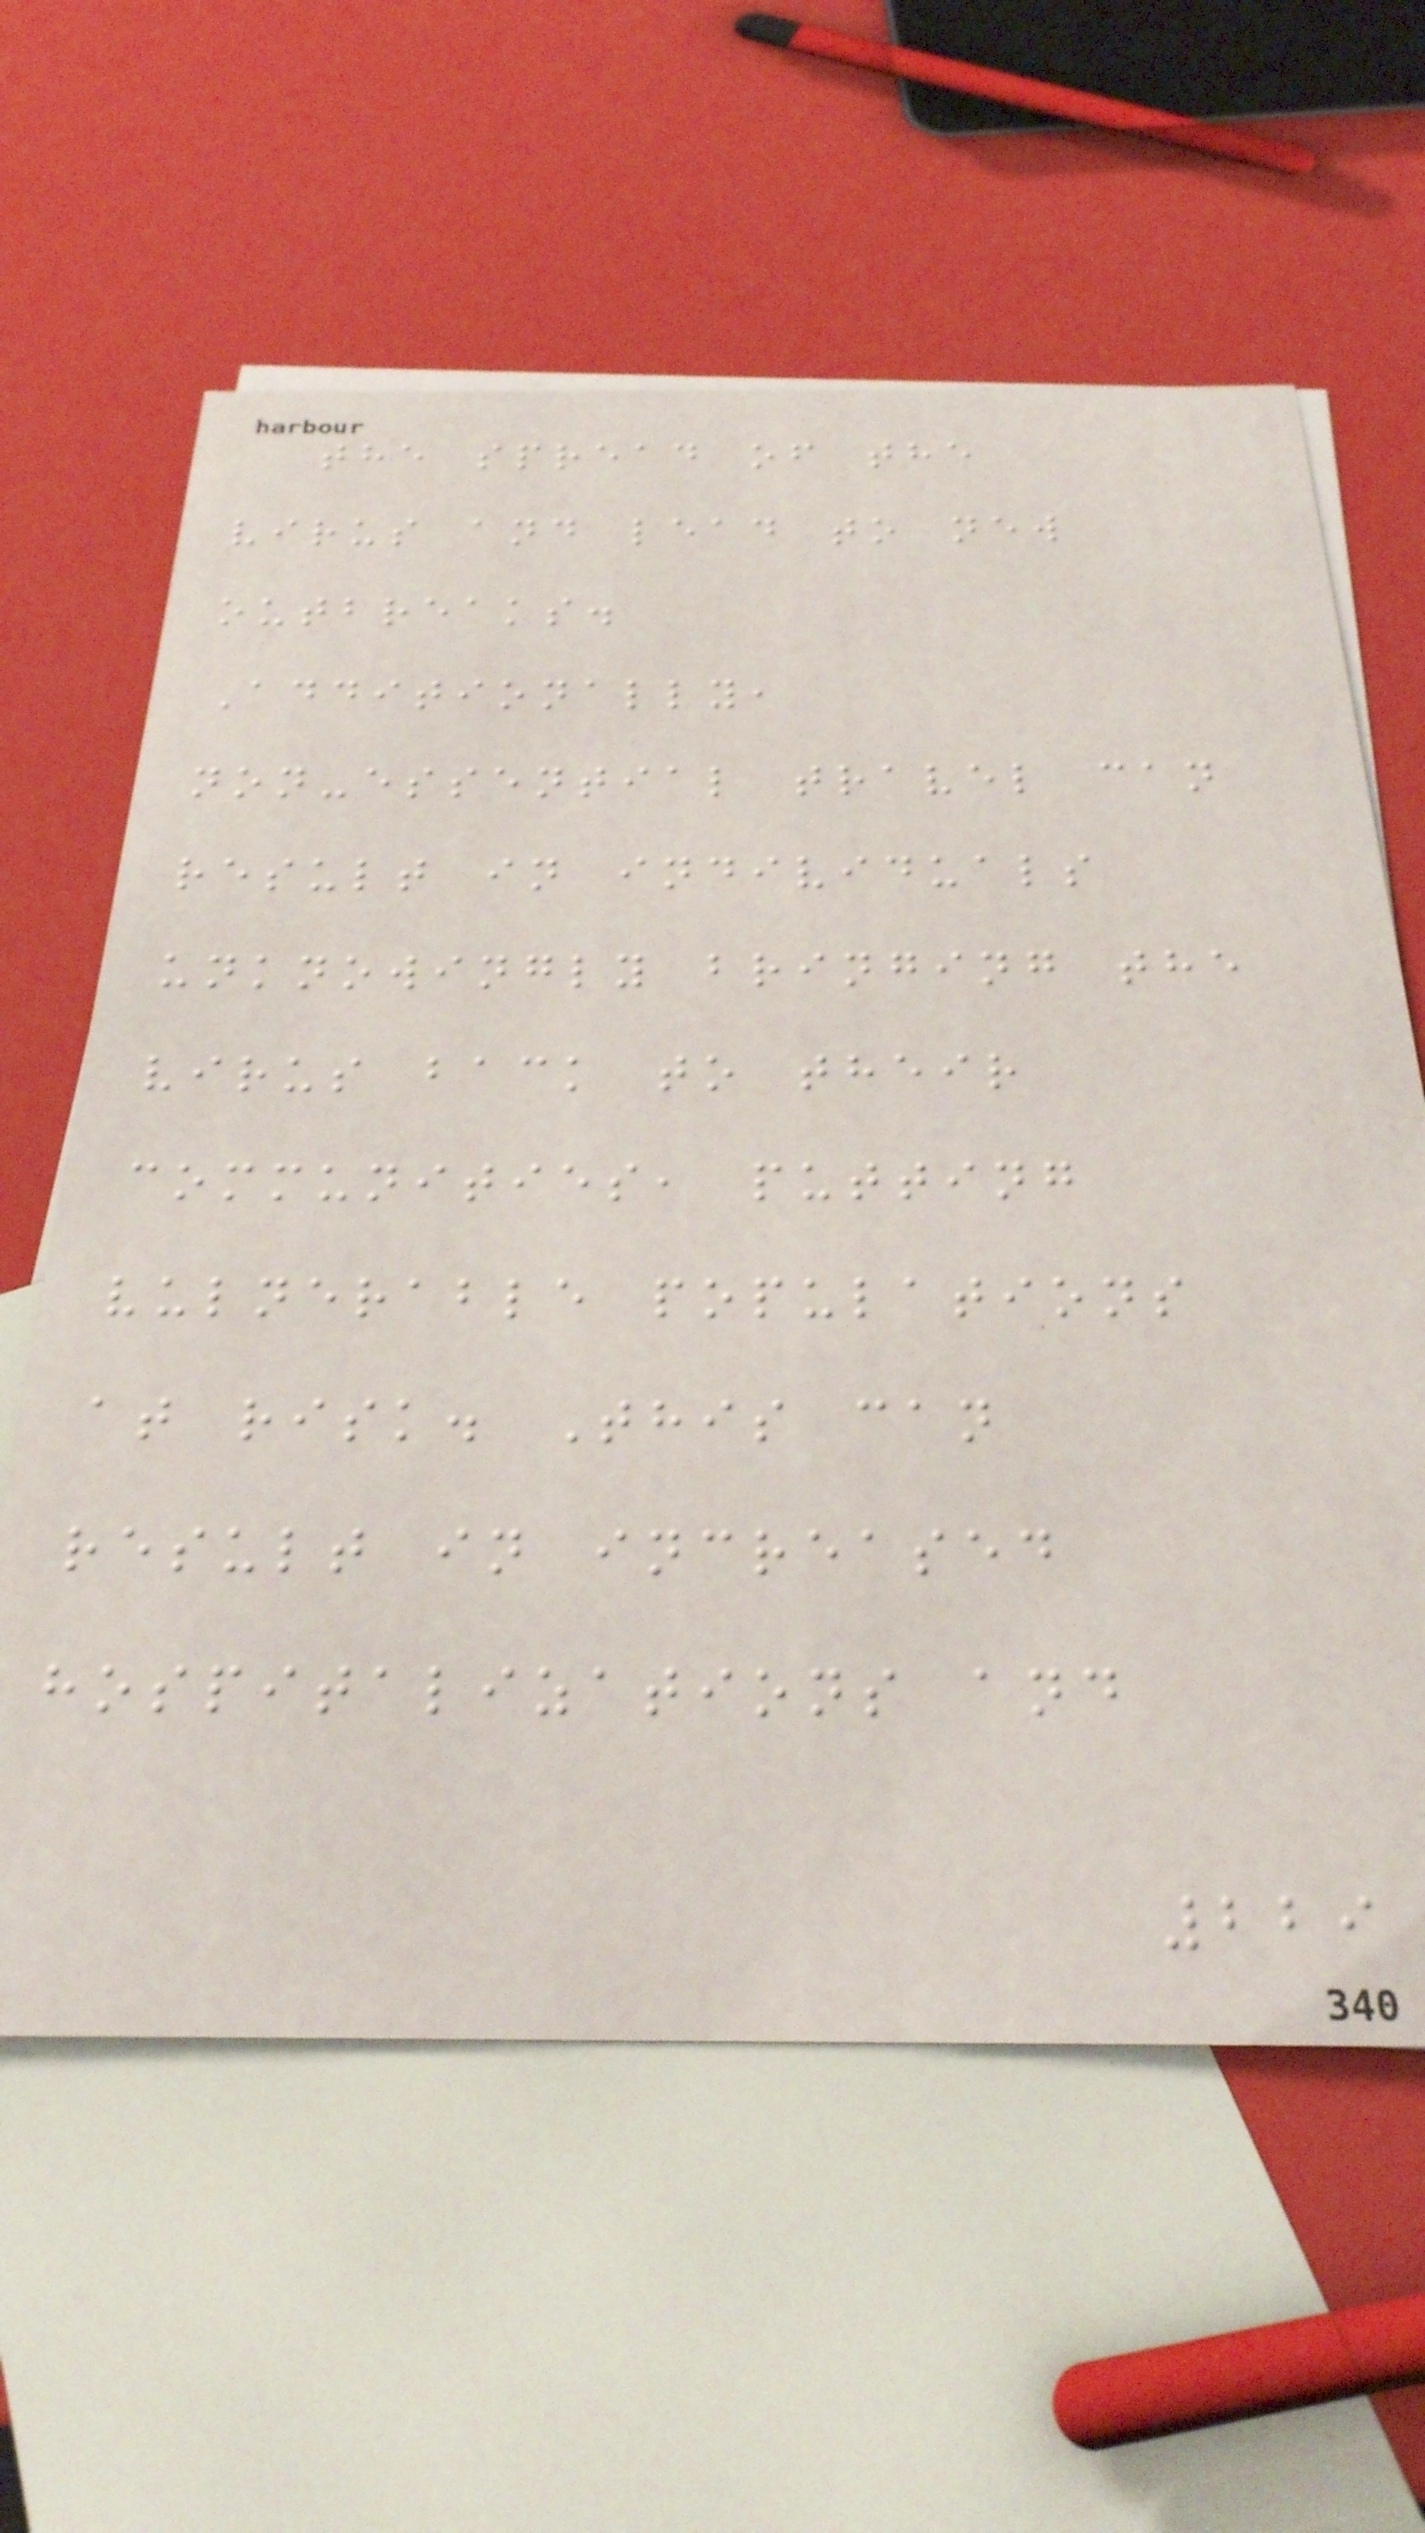the spread of the
virus and lead to new
outbreaks.
Additionally,
non-essential travel can
result in individuals
unknowingly bringing the
virus back to their
communities, putting
vulnerable populations
at risk. This can
result in increased
hospitalizations and
229
